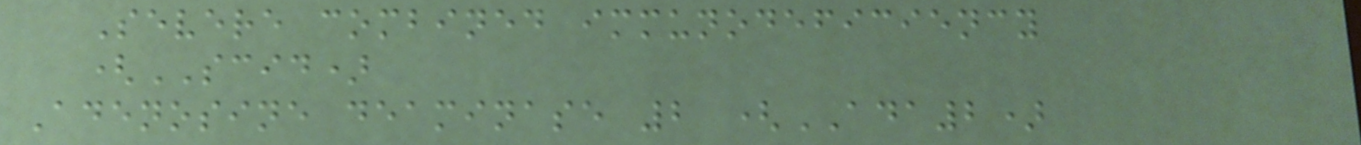Severe combined immunodeficiency
(SCID)
Adenosine deaminase 2 (ADA2)
